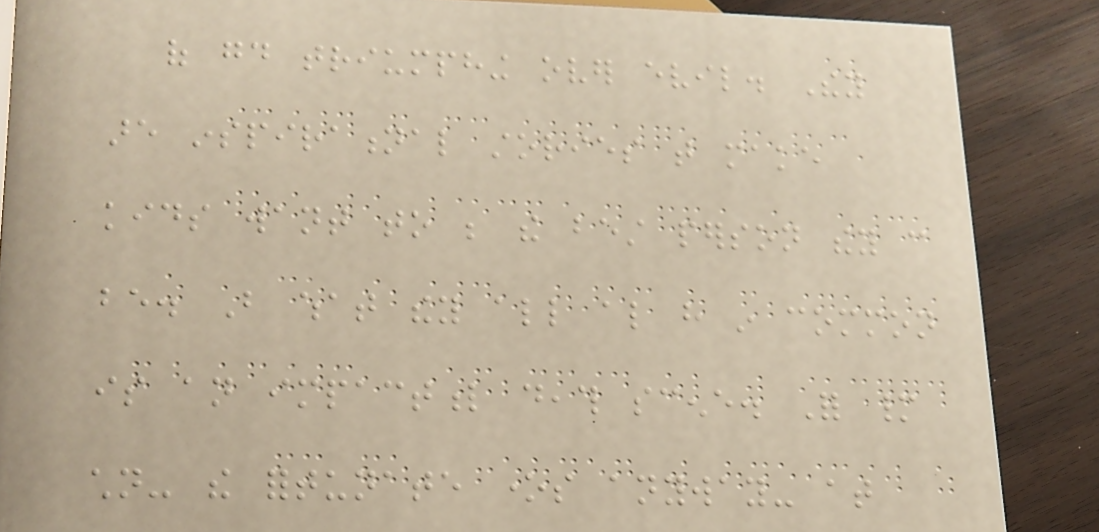of good triumphing over evil. They
are inspirational stories that make
kids want to be the best person they can
be. But what they all also have in common
is an impactful death scene. For many
children- the fortunate ones anyway- at
